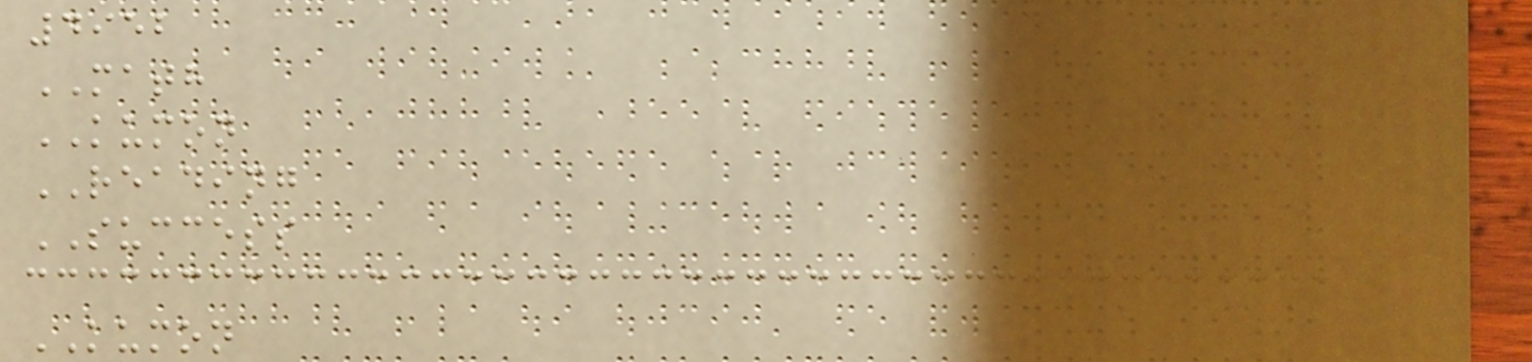4952
MATH
KUMON
READING
SUCCESS
KUMON
